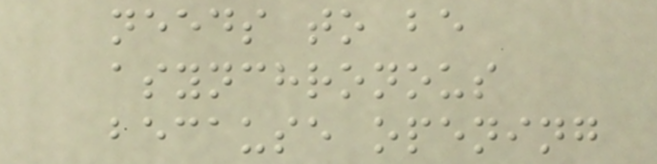needs to be
asynchronous
because opening
